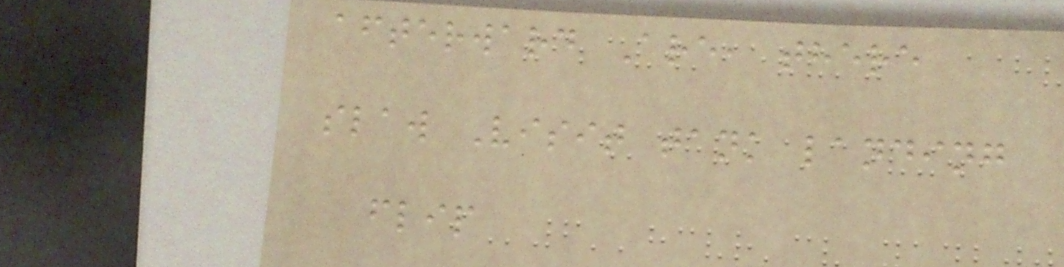afterward Are, there
slaw Visit tank landing
flip
